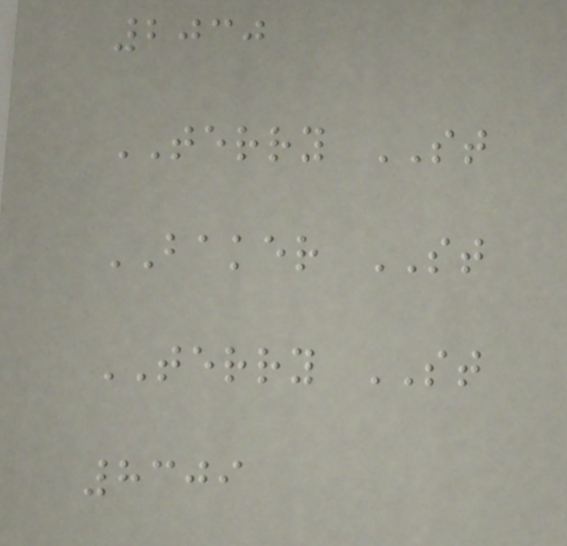2030
TERRY ST
BAKER ST
TERRY ST
8309
